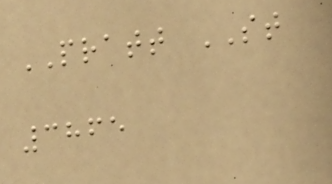PRATT ST
3865
